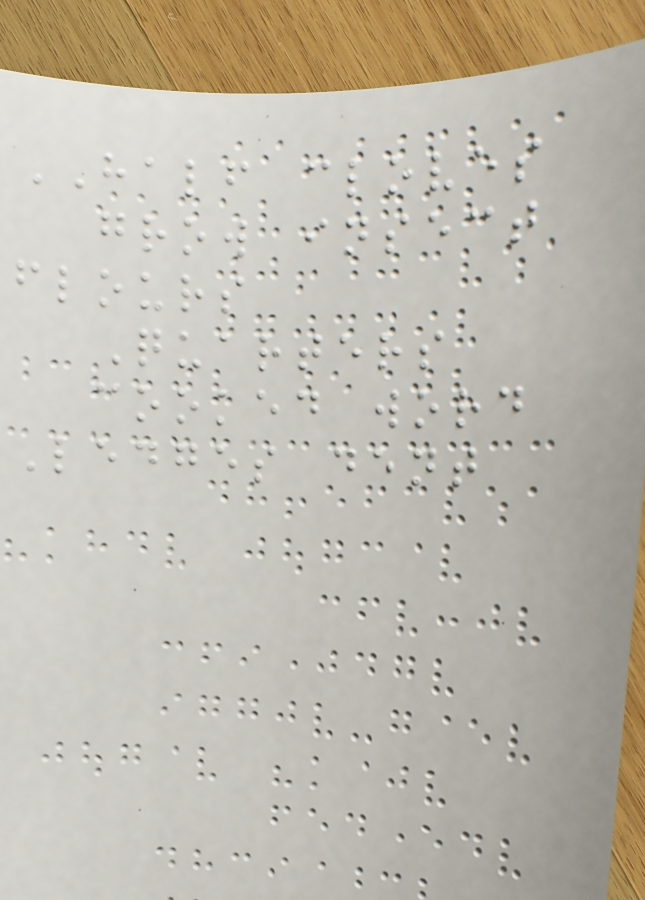HALF cloves
grow insect
flours
Quarters
cooked word
Ledges dent
